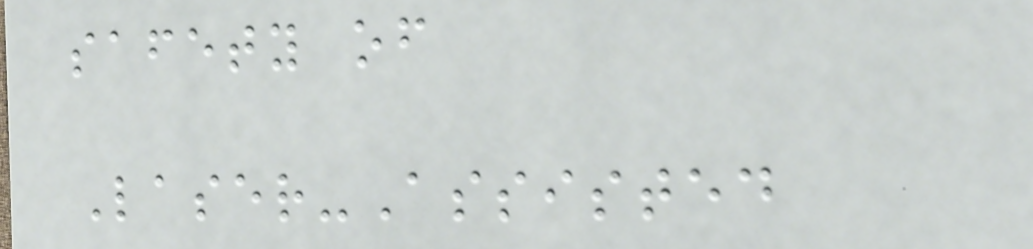safety of
Laser-Assisted
